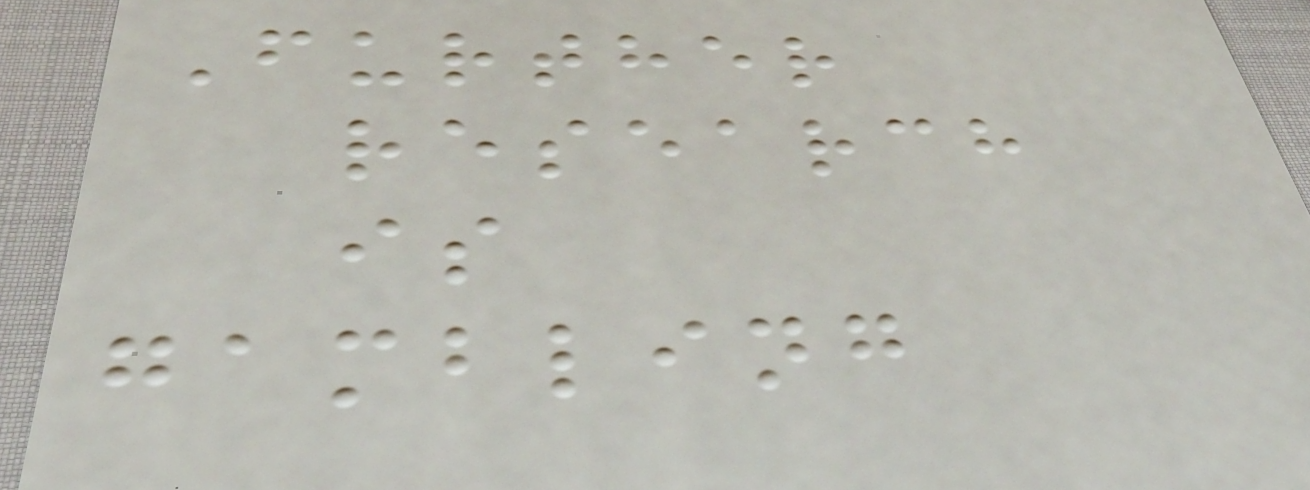Further
research
is
gambling
